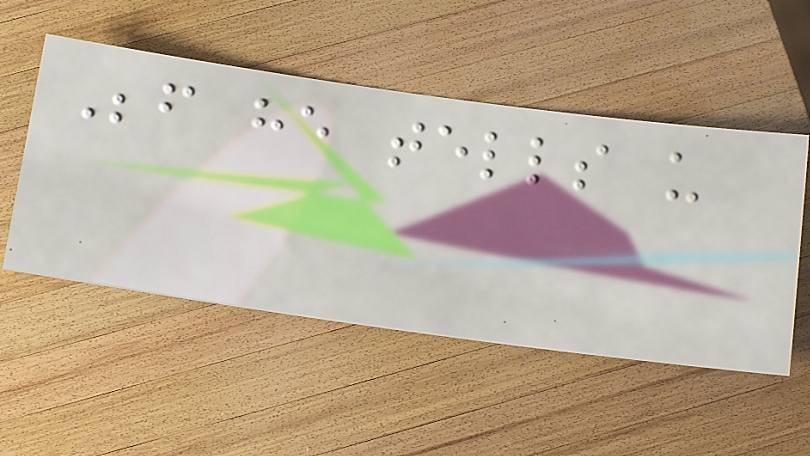Before he tells us
